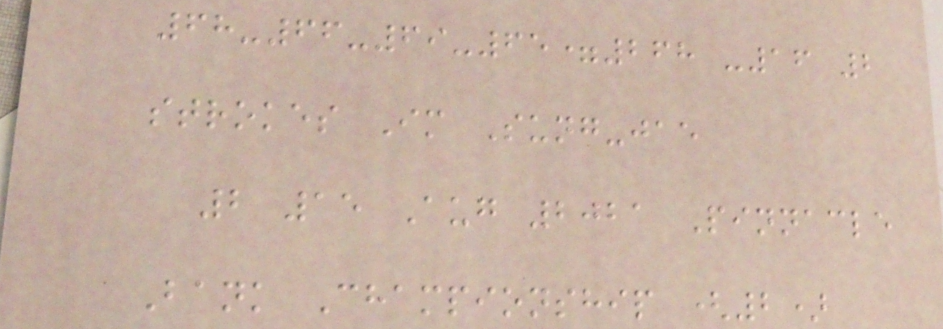68-66-69-65=268 -16 2
strokes Im Sung-jae
2 15 Aug 2021 Pinnacle
Bank Championship (2)
